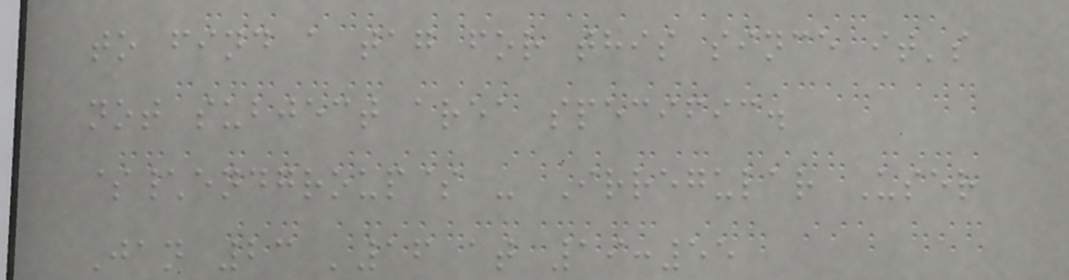to find a tag for this since it's
not subject area specific.
$\endgroup$ - Irregular User
Jan 23 '16 at 19:55
